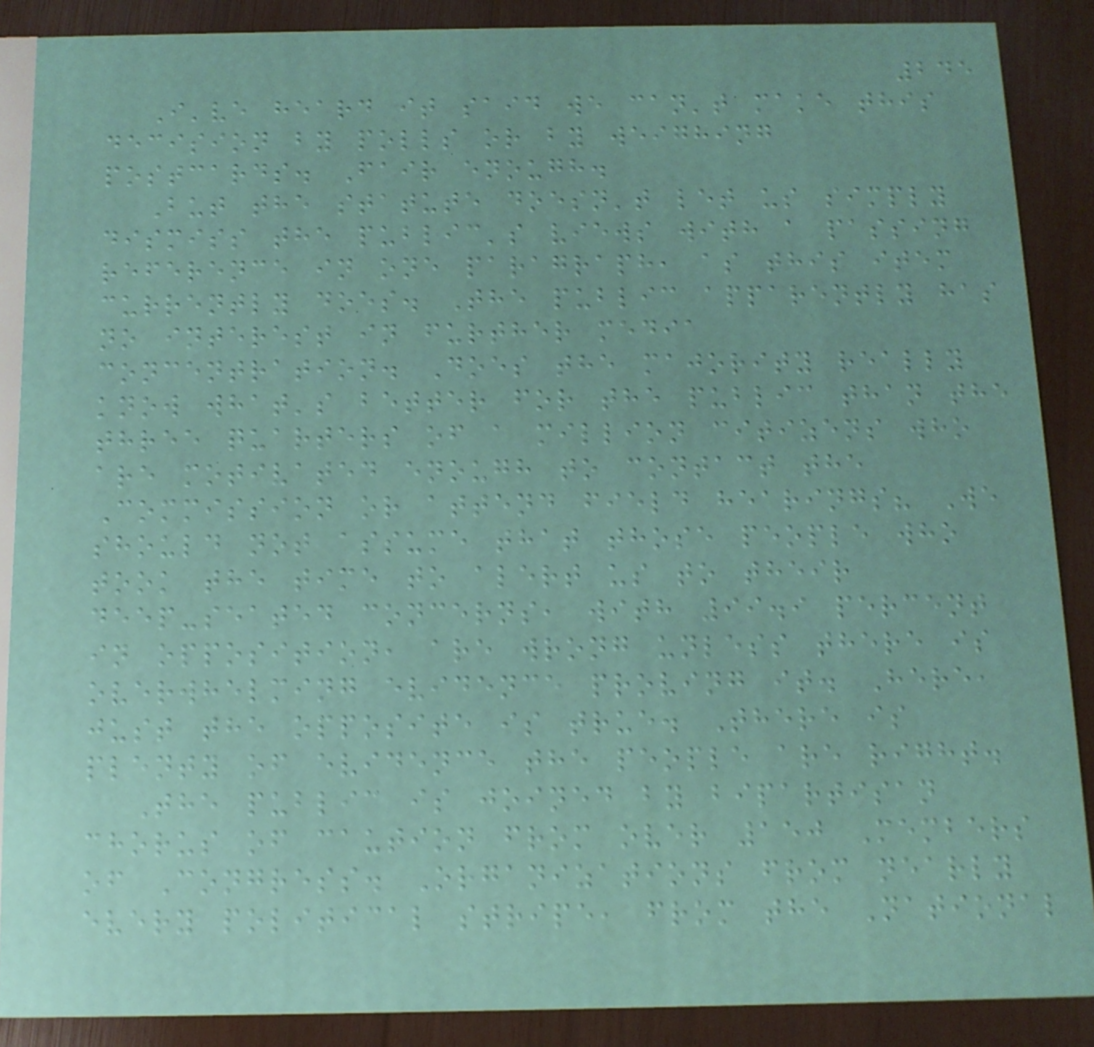245
I've heard it said we can't make this
decision by polls or by weighing
postcards. Fair enough.
But the statute doesn't let us simply
dismiss the public's views with a passing
reference in one paragraph, as this item
currently does. The public apparently has
no interest in further media
concentration. Does the majority really
know what's better for the public than the
three quarters of a million citizens who
are motivated enough to contact the
Commission or attend field hearings? We
should not assume that those people who
took the time to alert us to their
deep-seated concerns, with 99.9 percent
in opposition, are wrong unless there is
overwhelming evidence proving it. Here,
just the opposite is true. There is
plenty of evidence the people are right.
The public is joined by bipartisan
chorus of caution from over 150 Members
of Congress. Organizations from nearly
every political stripe, from the National
